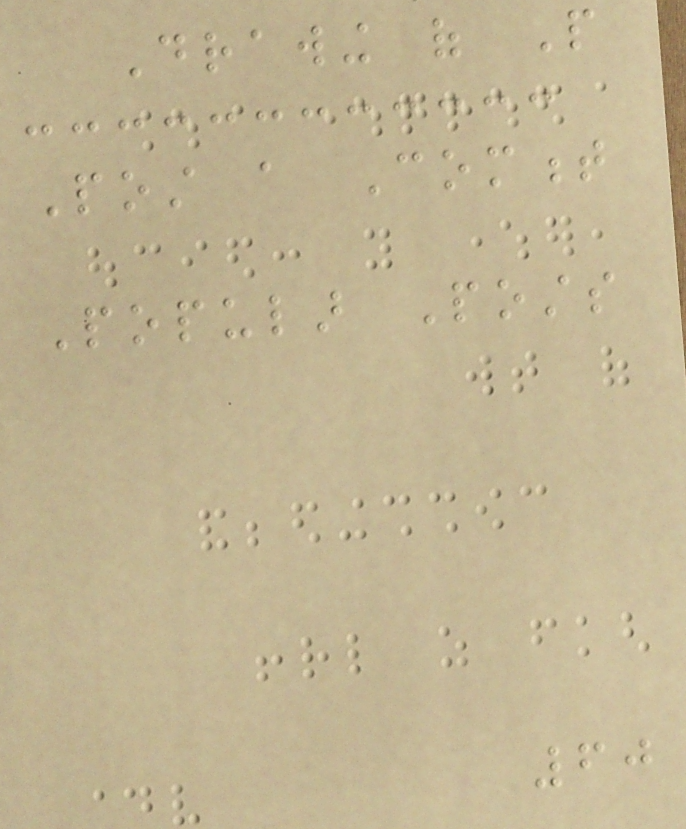Drawing of People
Post a Comment
Popular Posts
60
